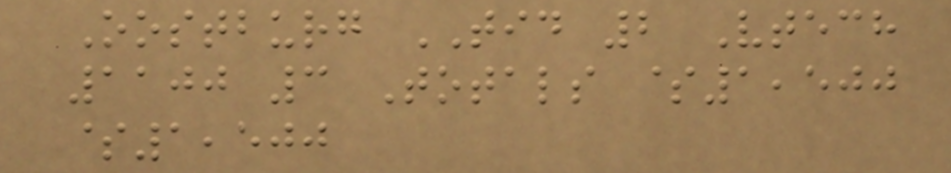Oostburg TID 2 Vtech
1100 3 Totals $1,500
$1,500
